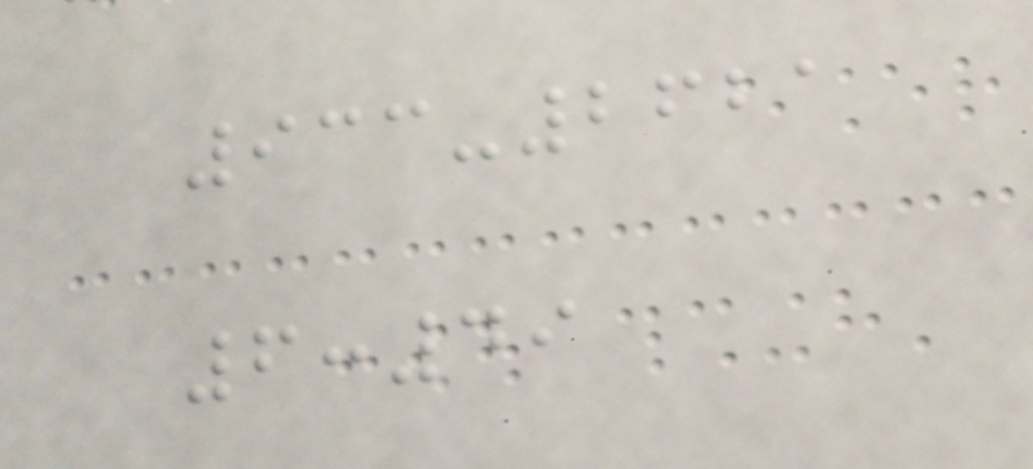933-2621
6:49
